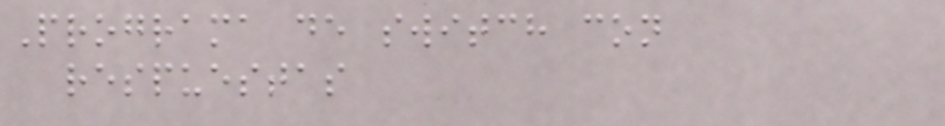Programa de switch con
respuestas
